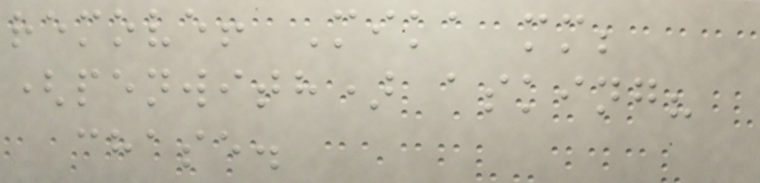remove! Mika mm;
(penwith) asking?
chase.
